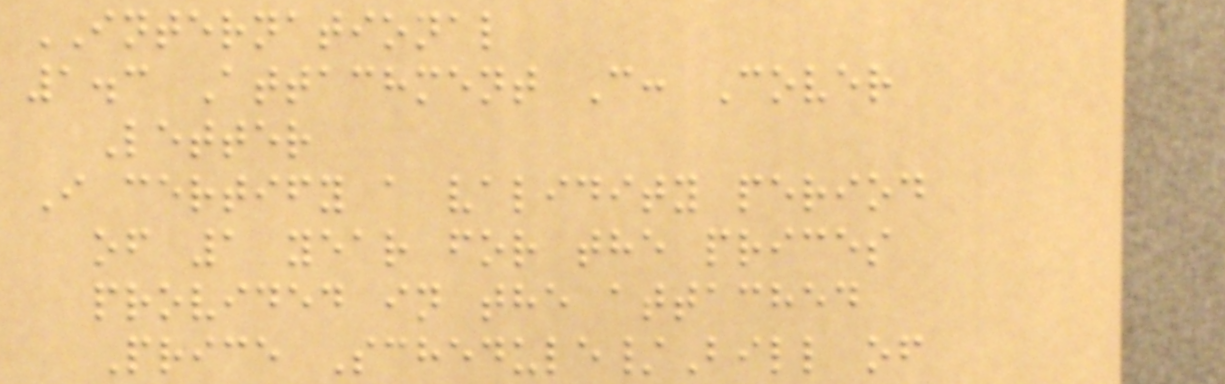INTERNATIONAL
1.3 Attachment C: Cover
Letter
I certify a validity period
of 1 year for the prices
provided in the attached
Price Schedule/Bill of
